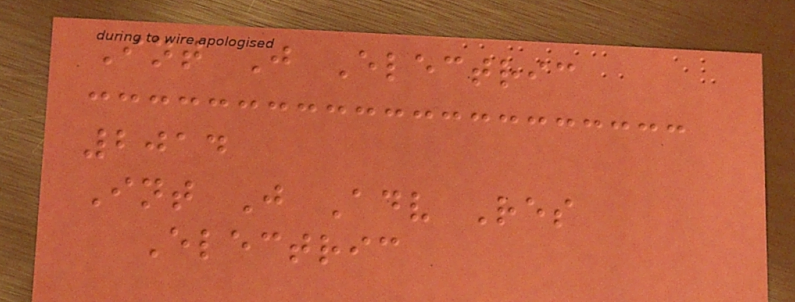Int J Electric
2014
Int J Adv Res
Electric
